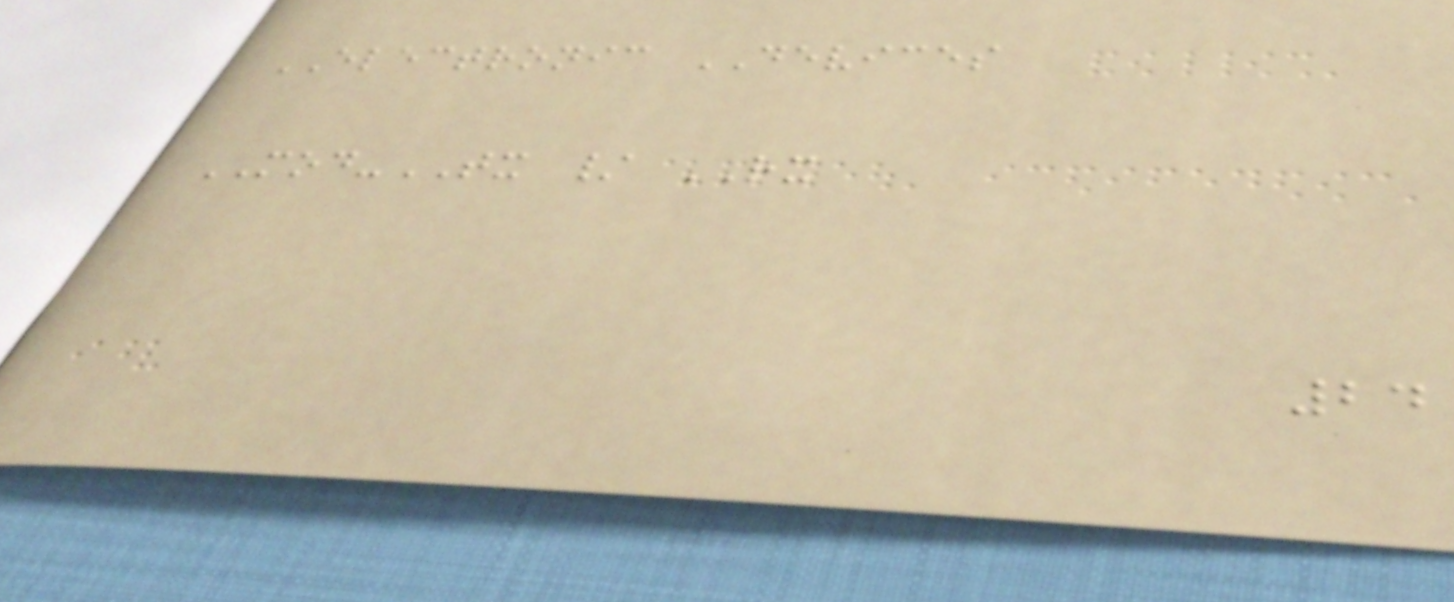ELECTRONIC DEVICES
MOD-TX / RX
24
